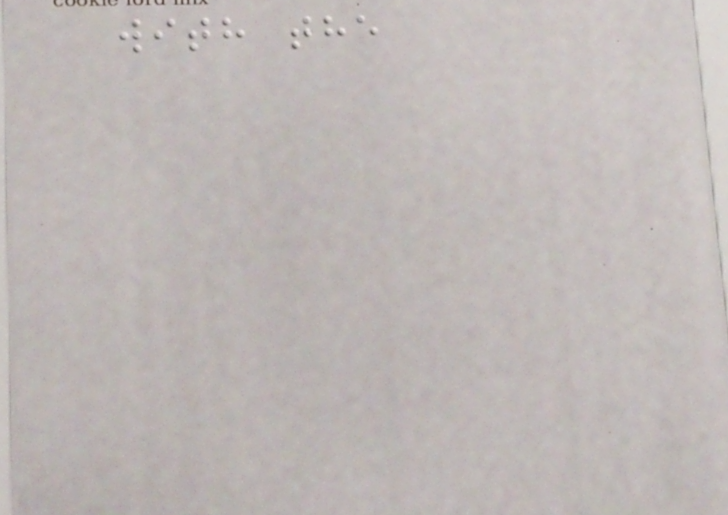with the
